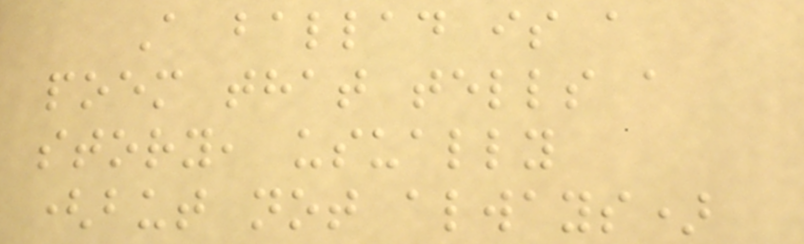A ballad is a
poem that tells a
story, usually
(but not always)
